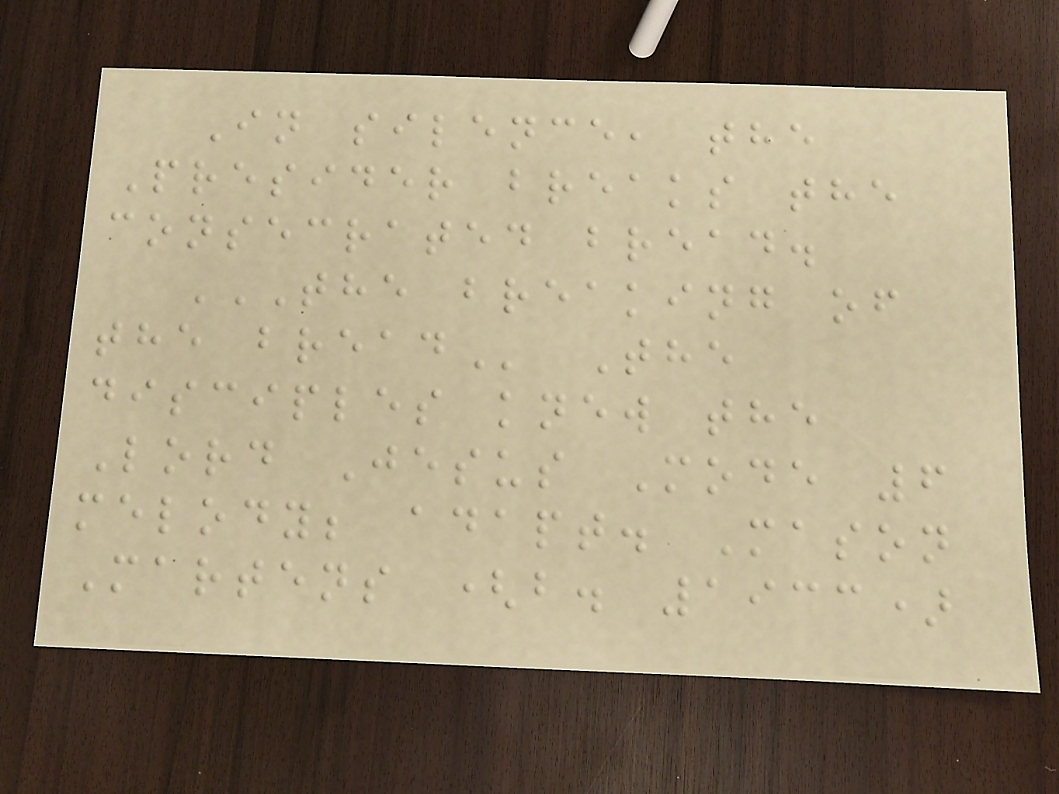In silence, the
Presider breaks the
consecrated bread.
THE BREAKING OF
THE BREAD The
disciples knew the
Lord Jesus Mode 6
melody; adapt. Mason
Martens (b. 1933)
